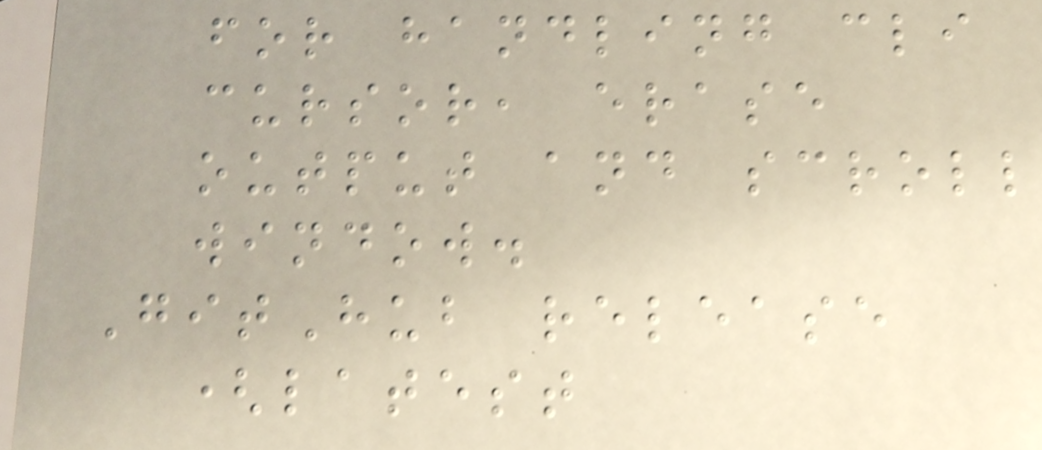for handling cli
cursor, erase
output and scroll
window.
GitHub release
(latest
